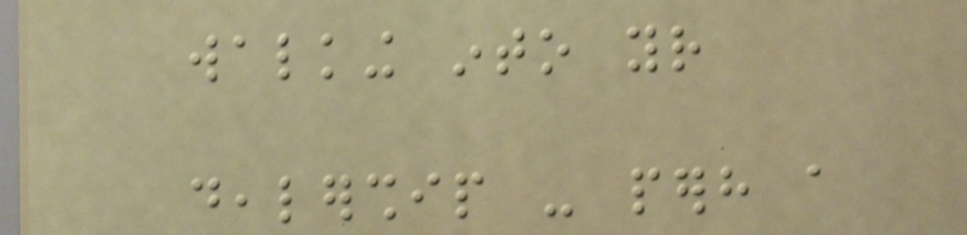walking into your
dealership - perhaps a
